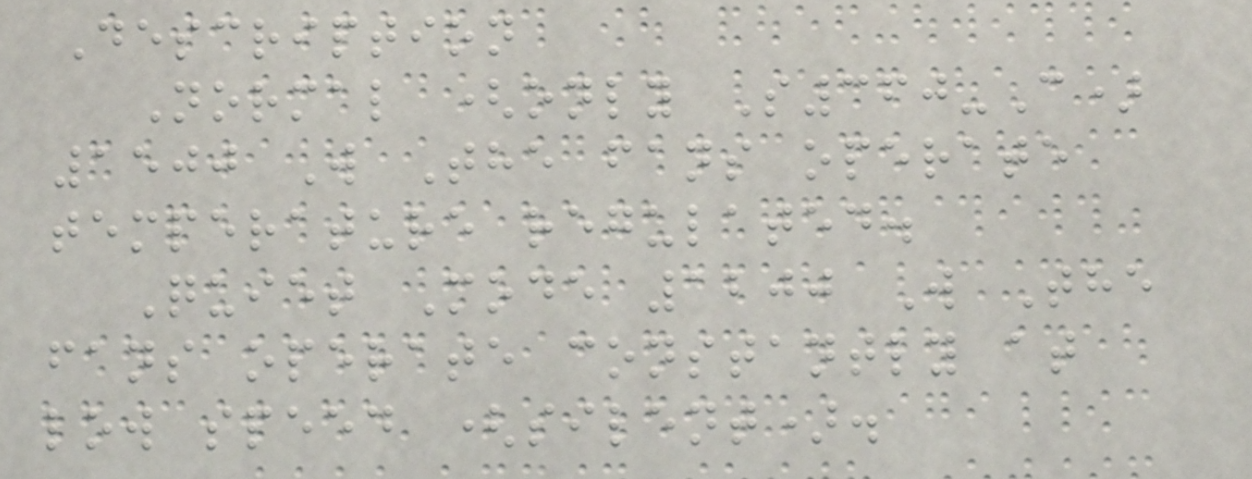Description
Normal (only S360-C)
1500 W The fans operate
temperature regulated.
Quiet Mode 1200 W The
fans operate constantly at
low speed (silent).
